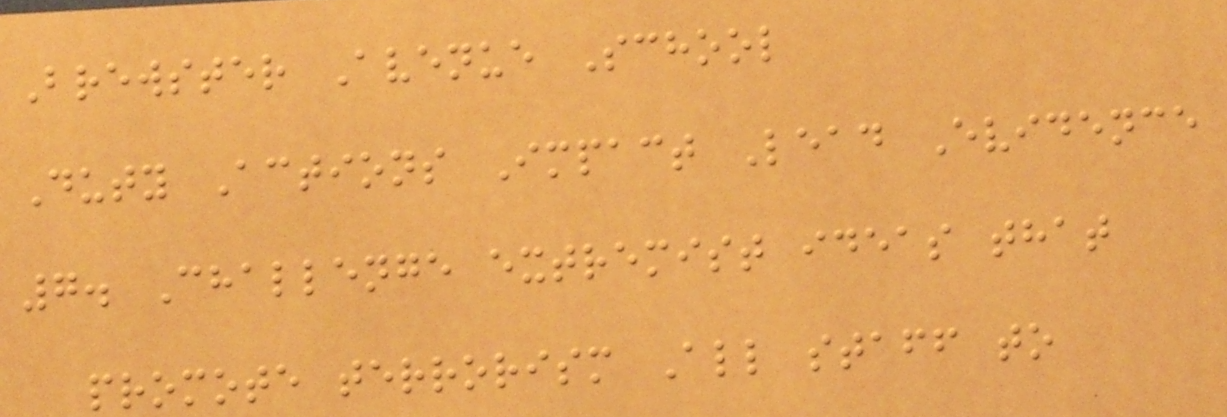Brewster Avenue School
Duty Actions Impact Lead Evidence
7. Challenge extremist ideas that
promote terrorism All staff to
